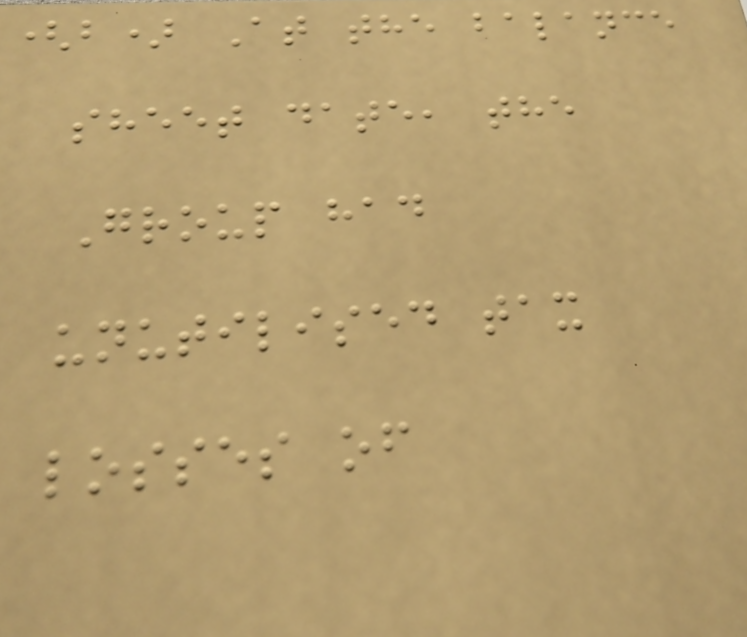(b) At the balance
sheet date, the
Group had
unutilised tax
losses of
